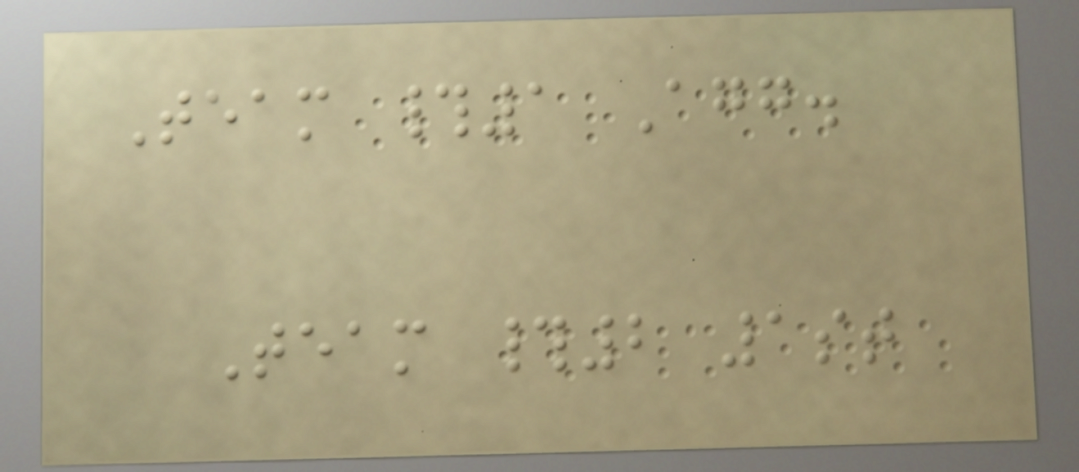Team #1 Agg.
Team #2 1st
